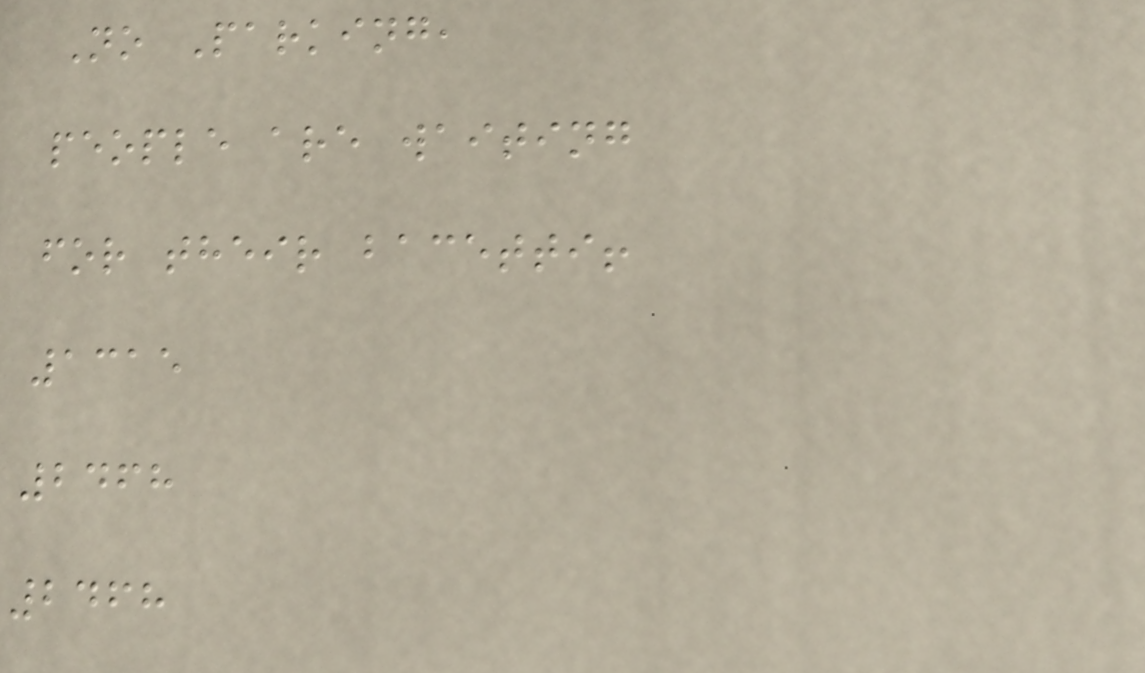No Parking,
people are waiting
for their bacetti!
1315
2468
2468
